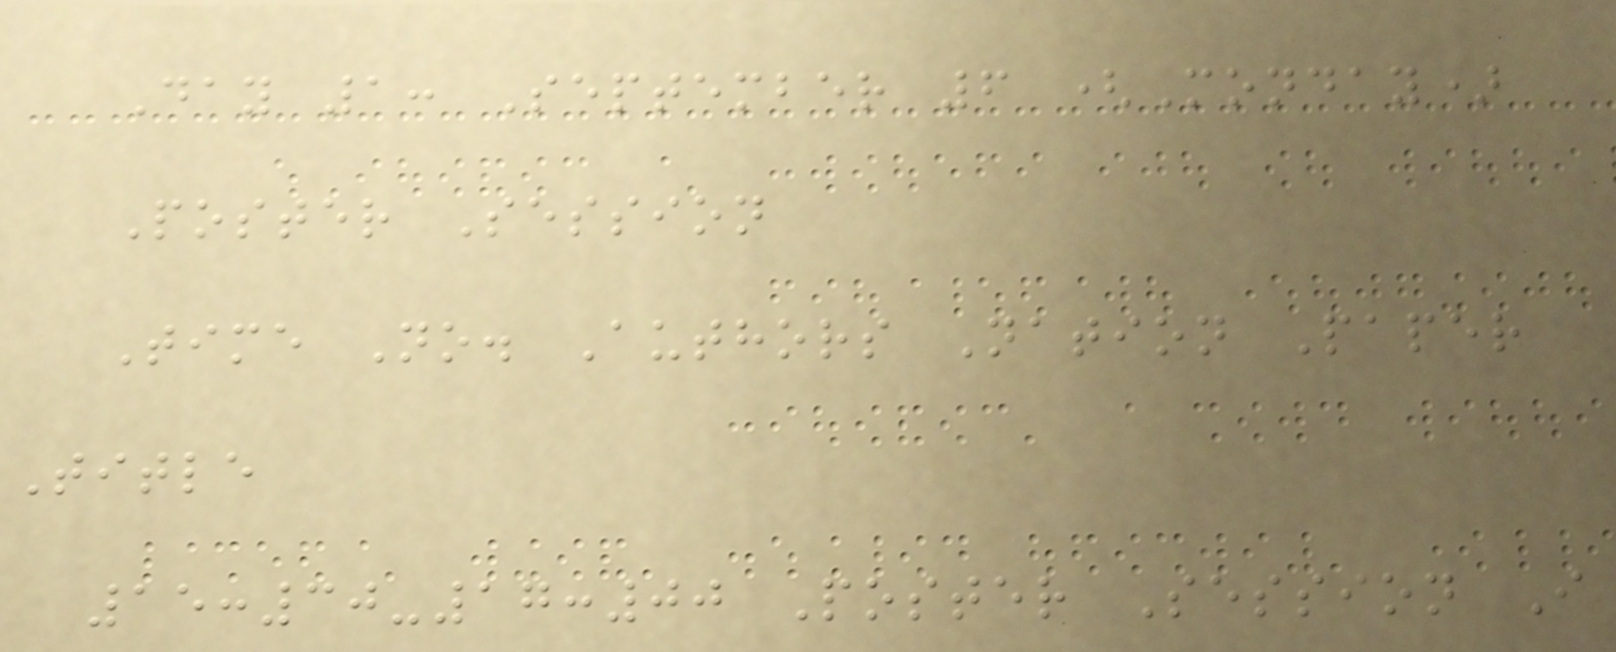Day 1: September 6 (Monday)
Poster Session
Time No. Authors Nation Paper
Title
15:30-17:00 Poster Session I
